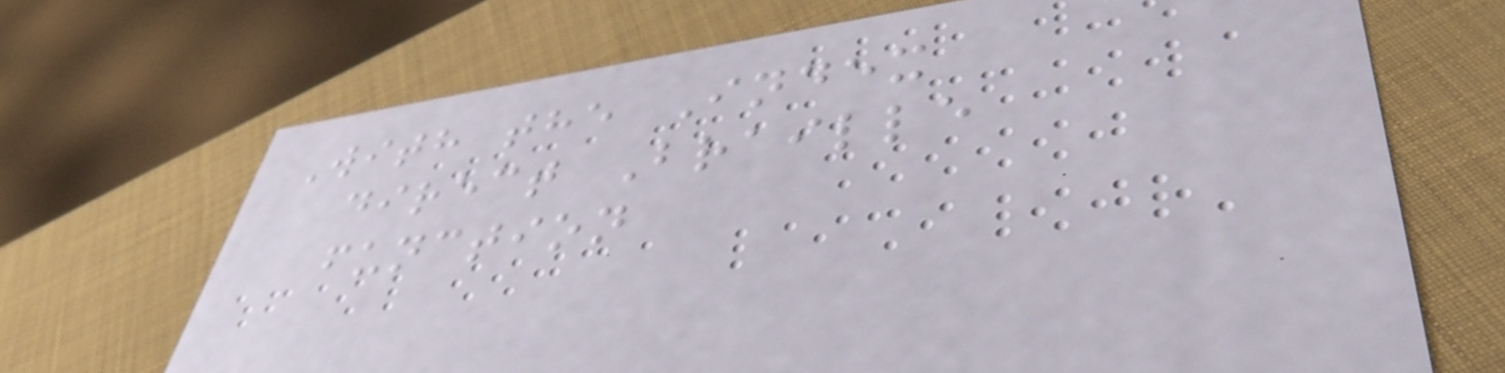With the Index
direct Braille
function
